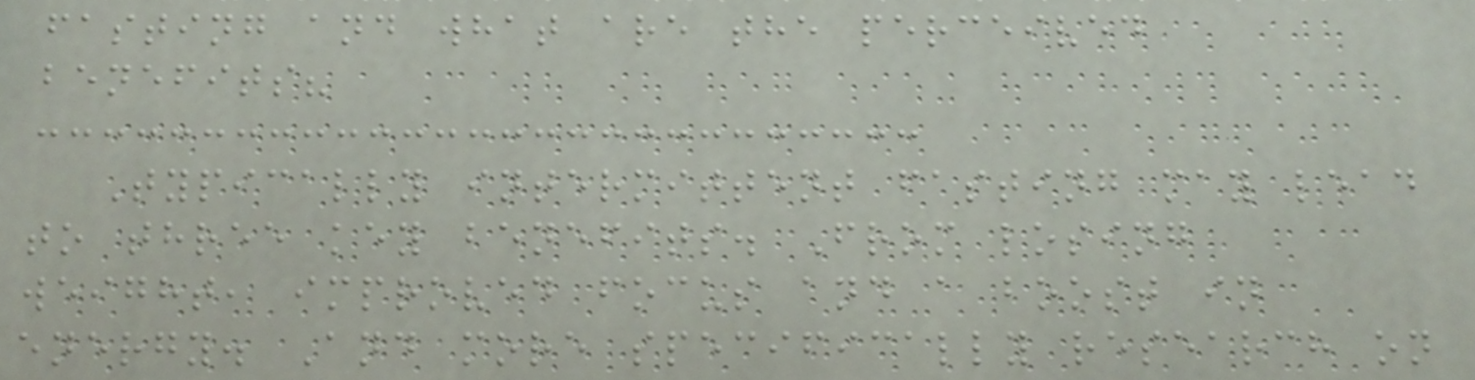fasting and what are the perceived
benefits?
Typically intermittent fasting may lead
to three key benefits. From losing
weight, improved focus and a boost in
energy. And more specifically research on
